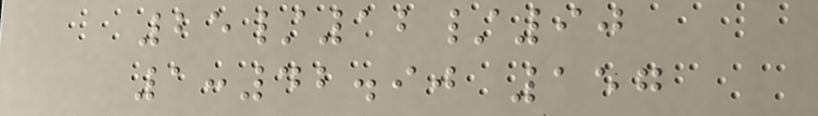25/12/90
1:42.90 157
